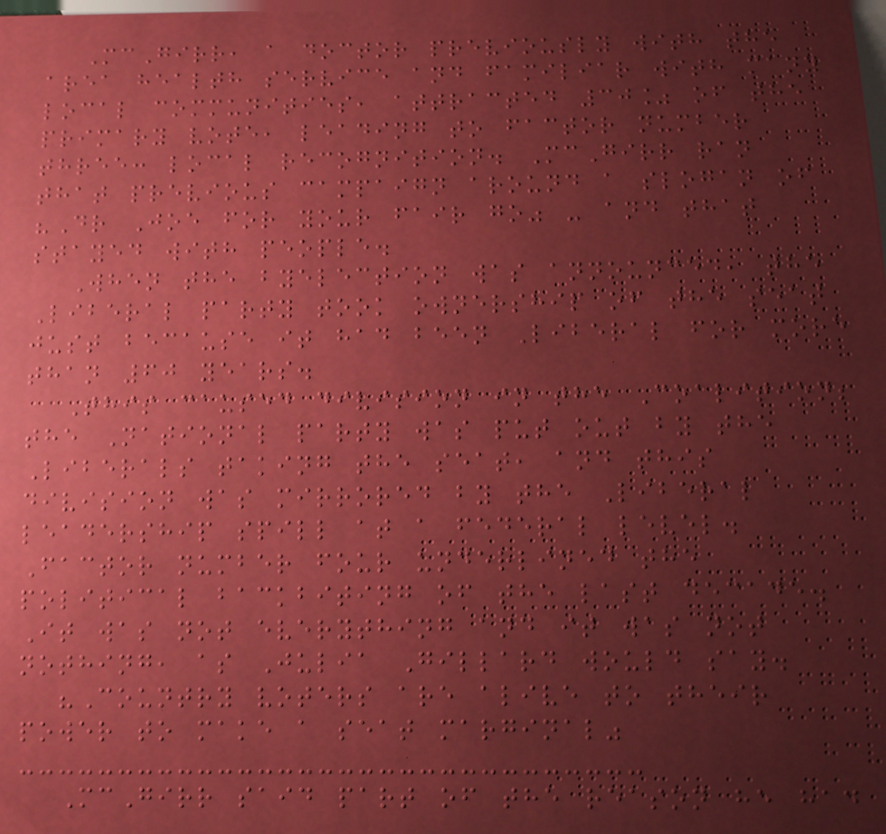McGirr, a doctor previously with the
area health service and familiar with many
local communities, attracted 30% of the
primary vote, leading to factor number
three: local recognition. McGirr ran
that previous campaign around a slogan of
"Dr Joe for your fair go" - and that
stayed with people.
When the byelection was announced, the
Liberal party took ownership of the seat
just because it had been Liberal for more
than 60 years.
This caused division in the Coalition;
the National party was put out by the
Liberals taking the seat, and this
division was mirrored by the Liberal
leadership spill at a federal level.
Factor number four underlined the
political backbiting of the last decade.
It was not everything and it was not
nothing, as Julia Gillard would say.
"Country voters are alive to their
power to make a seat marginal"
McGirr said part of the reason he had
